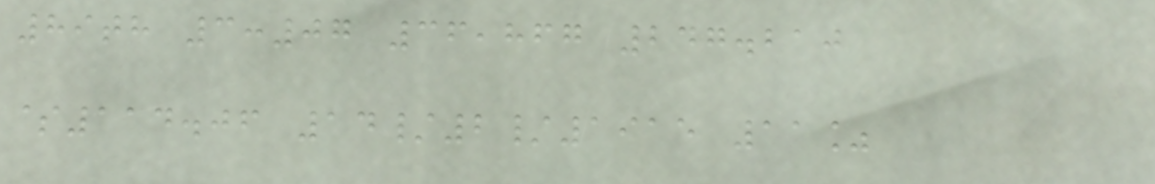89th 3:07 36,867 247.210
$114.06 14/2/1915 11%
